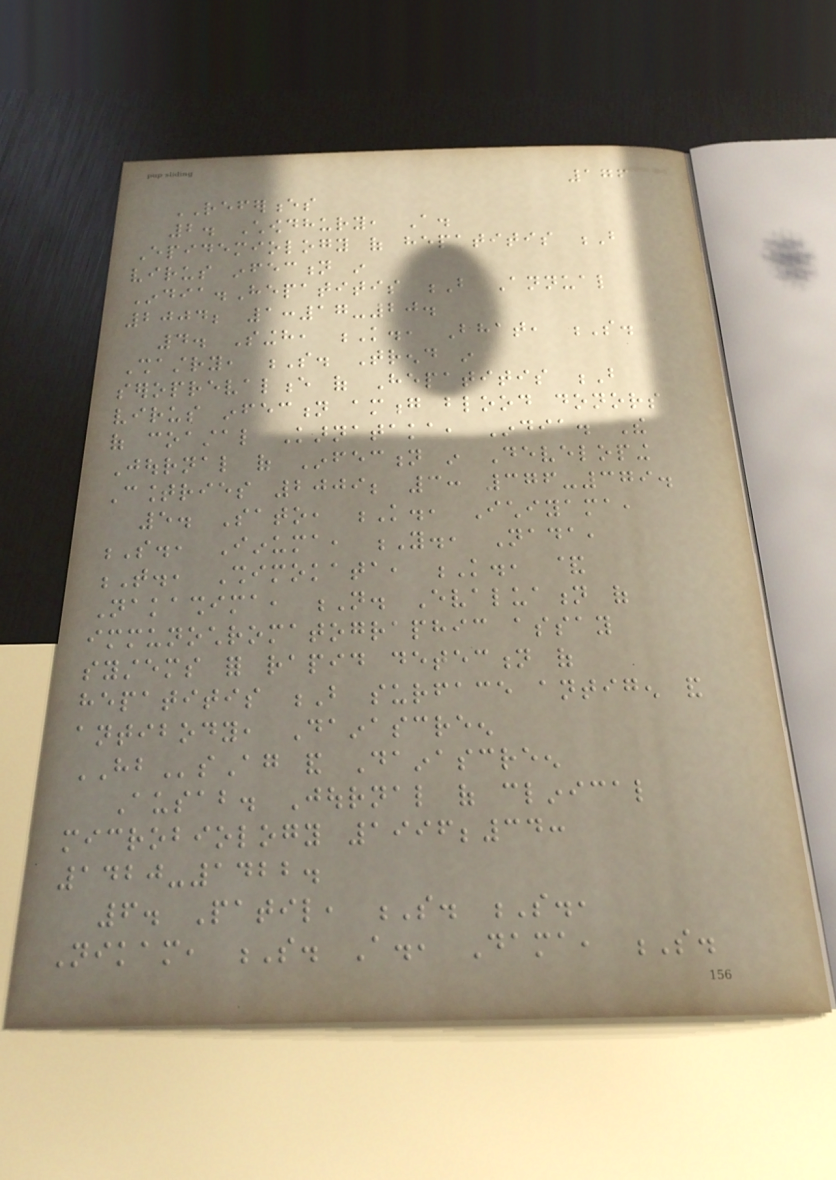176
REFERENCES
2. Chowdhury, A.
Epidemiology of hepatitis B
virus infection in
India.Hepatitis B Annual
2004; 1:17-20.
4. Singh, K., Bhat, S.
Shastry, S. Trend in
seroprevalence of Hepatitis B
virus infection among blood donors
of coastal Karnataka, India. The
Journal of Infection in Developing
Countries 2009; 3: 376-379.
5. Sato, K., Ichiyama,
S., Iinuma, Y., Nada,
T., Shimokata, K., &
Nakashima, N. Evaluation of
immunochromatographic assay
systems for rapid detection of
hepatitis B surface antigen and
antibody, Dainascreen
HBsAg and Dainascreen
Ausab. Journal of clinical
microbiology 1996;34:
1420-1422.
6. Patil, S. S.,
Nikam, S. A., Dama, S.
